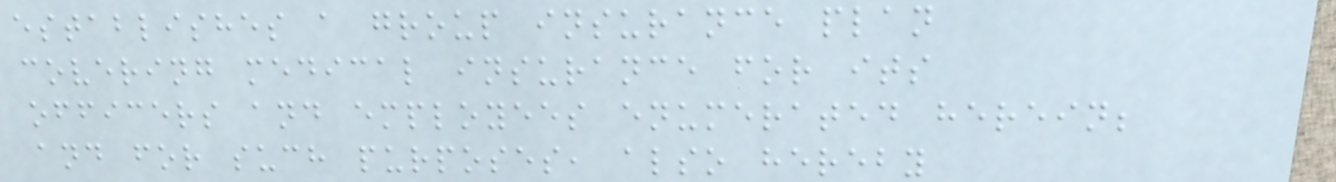establishes a group insurance plan
covering medical insurance for its
officers and employees enumerated herein;
and for such purposes, also hereby
